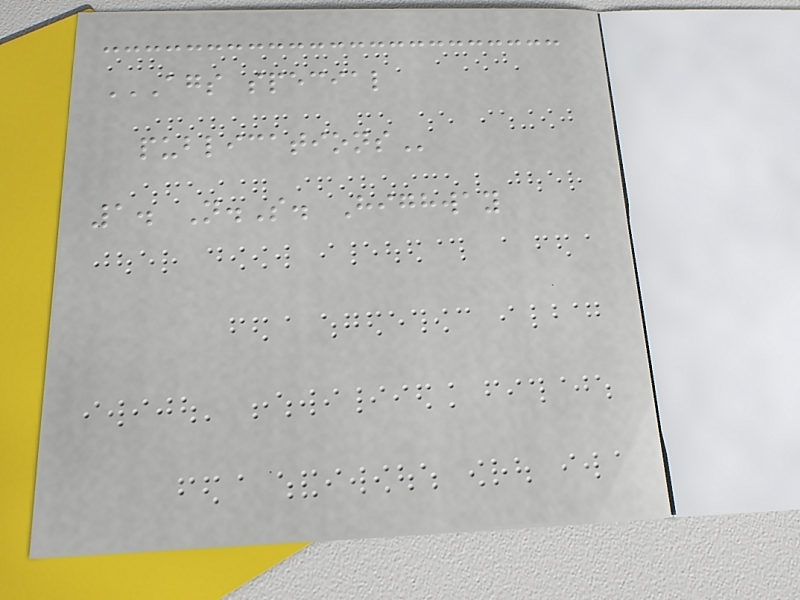AGS SPECIAL
PUBLICATIONS
1. N.S. Highway
